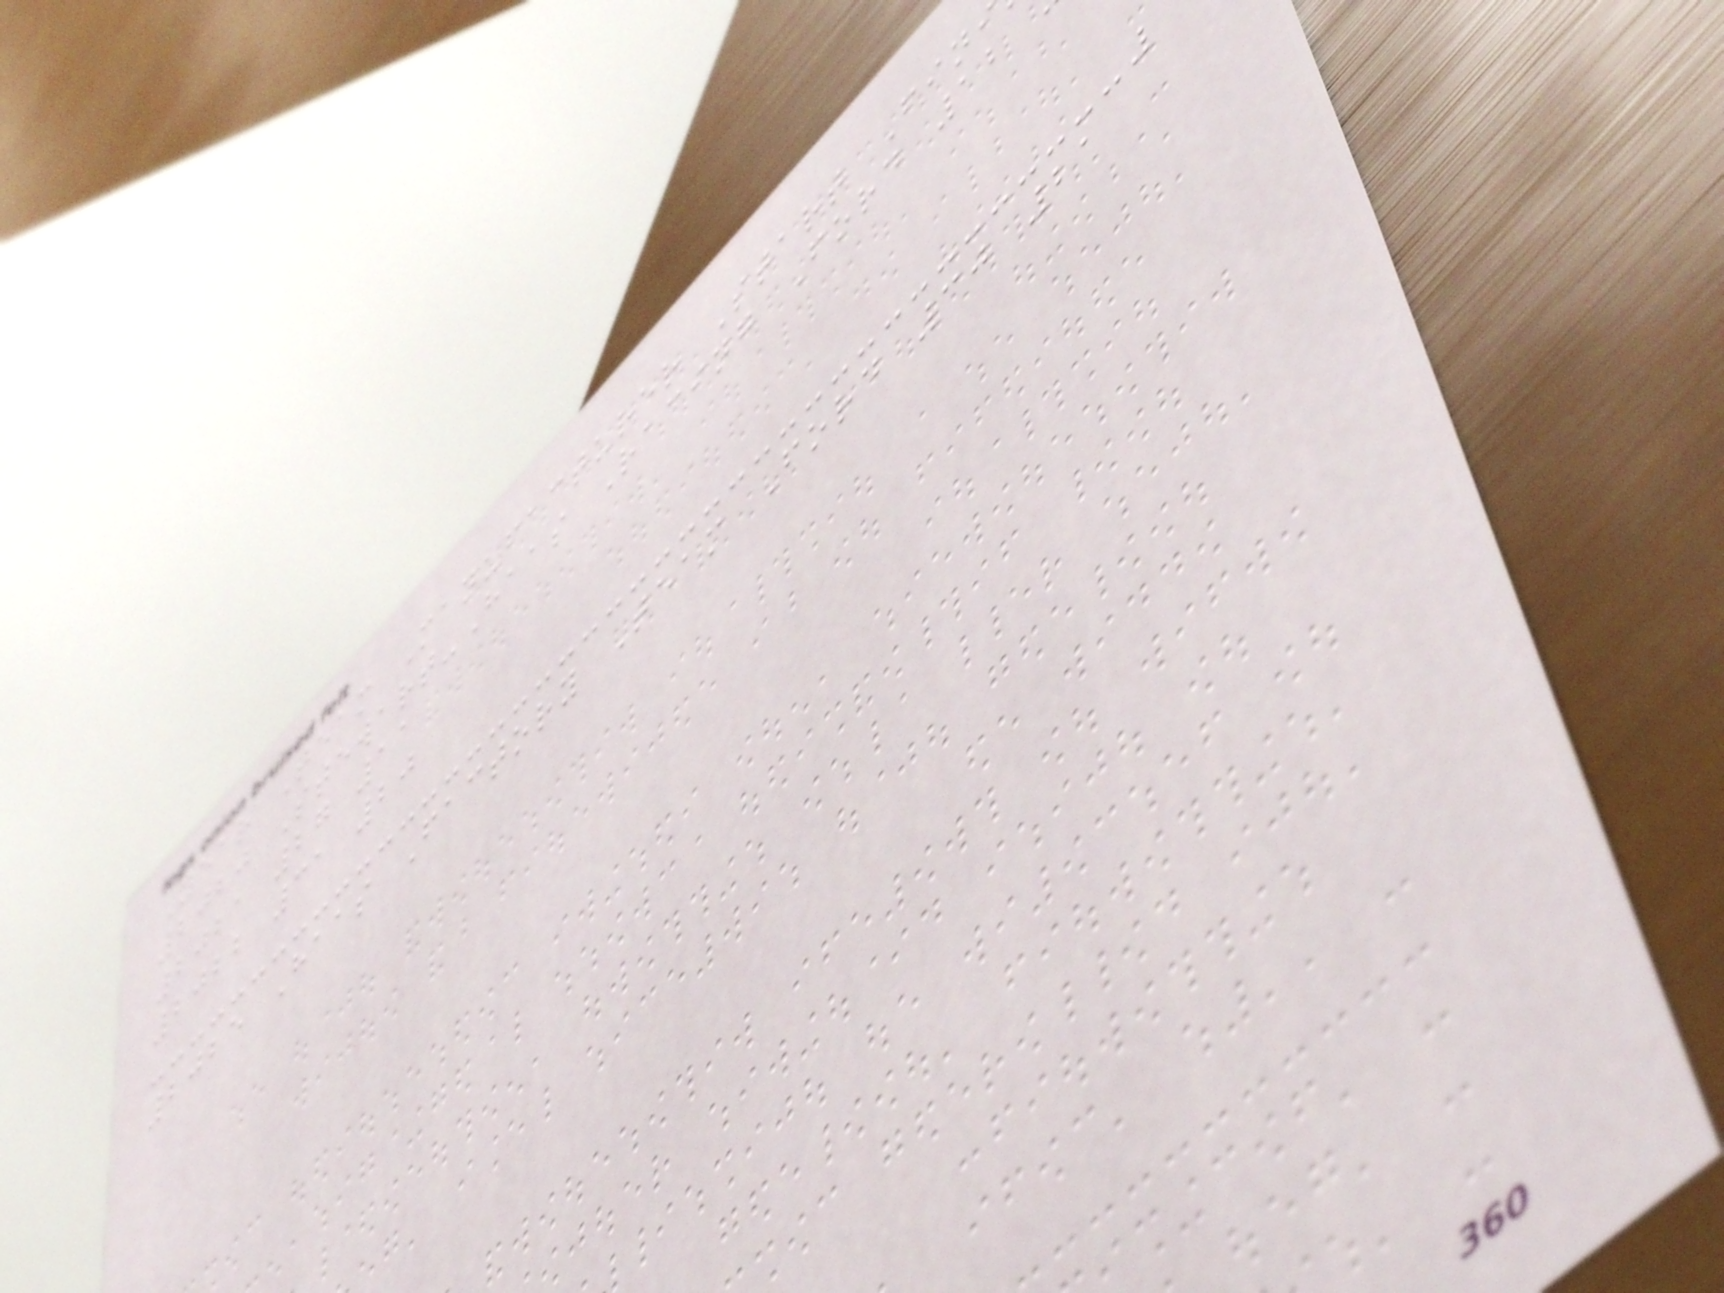Year Team Manufacturer Start Fin
2020 Stewart-Haas Racing Ford 12
2021 27 11
2022 31 20
2025 Haas Factory Team Ford 30 21
